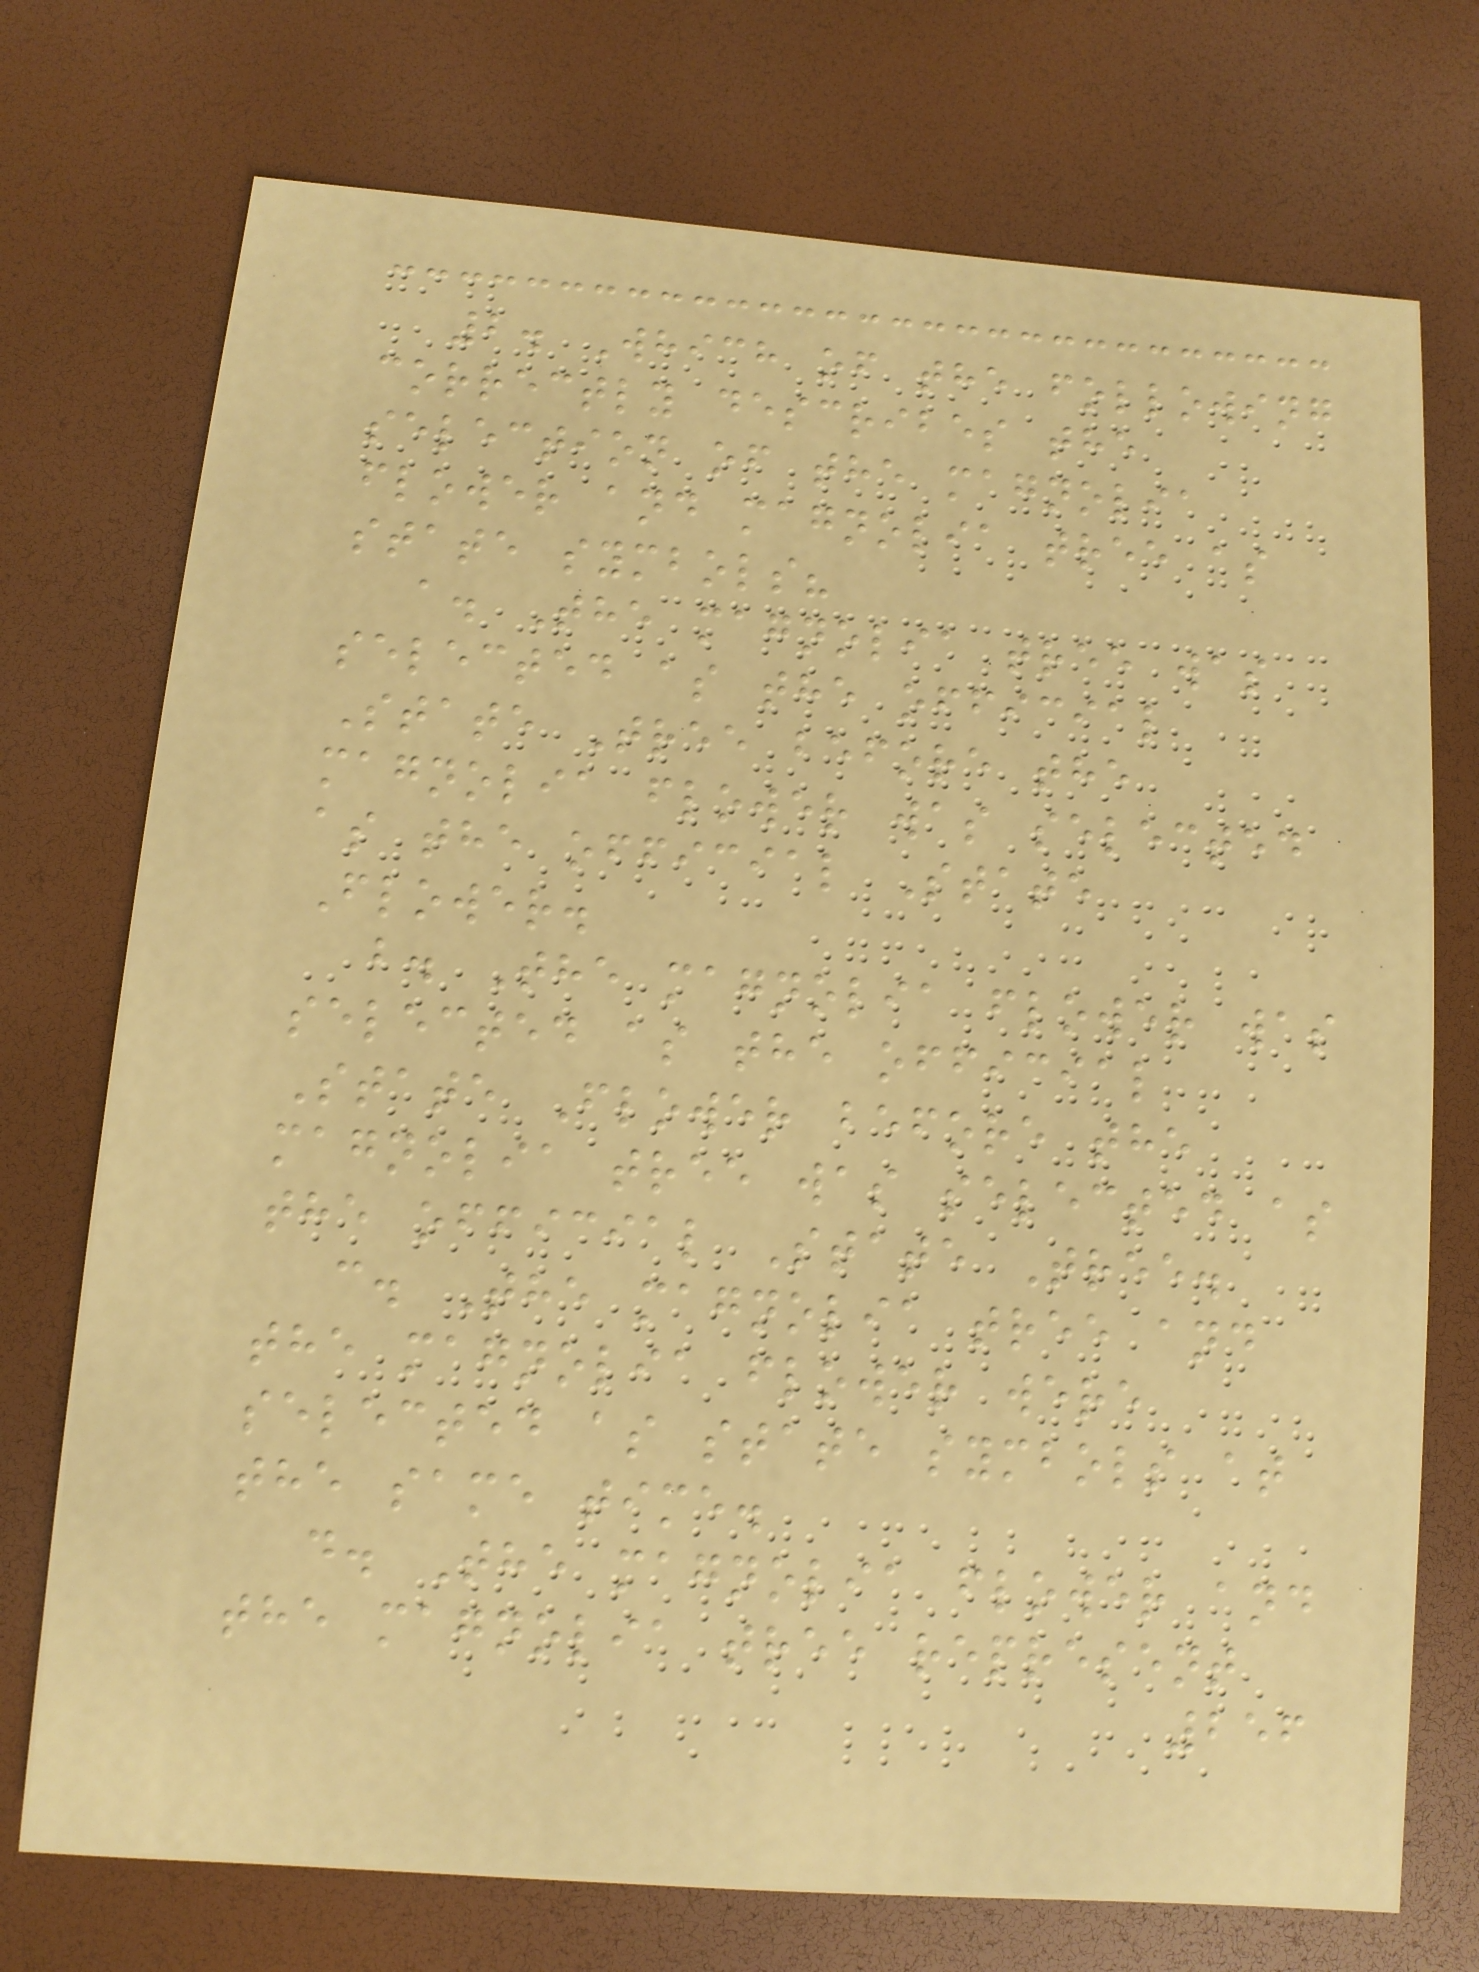2. Which of the following
correctly describes the
selection of the magnolia
flower and magnolia tree as
state symbols?
a. The magnolia tree was
selected as the official
State Tree before the
magnolia flower was selected
as the official State
Flower.
b. The magnolia flower was
selected as the official
State Flower before the
magnolia tree was selected as
the official State Tree.
c. The magnolia tree and
the magnolia flower were
selected as state symbols at
the same time.
d. The magnolia flower and
the magnolia tree represent
256
